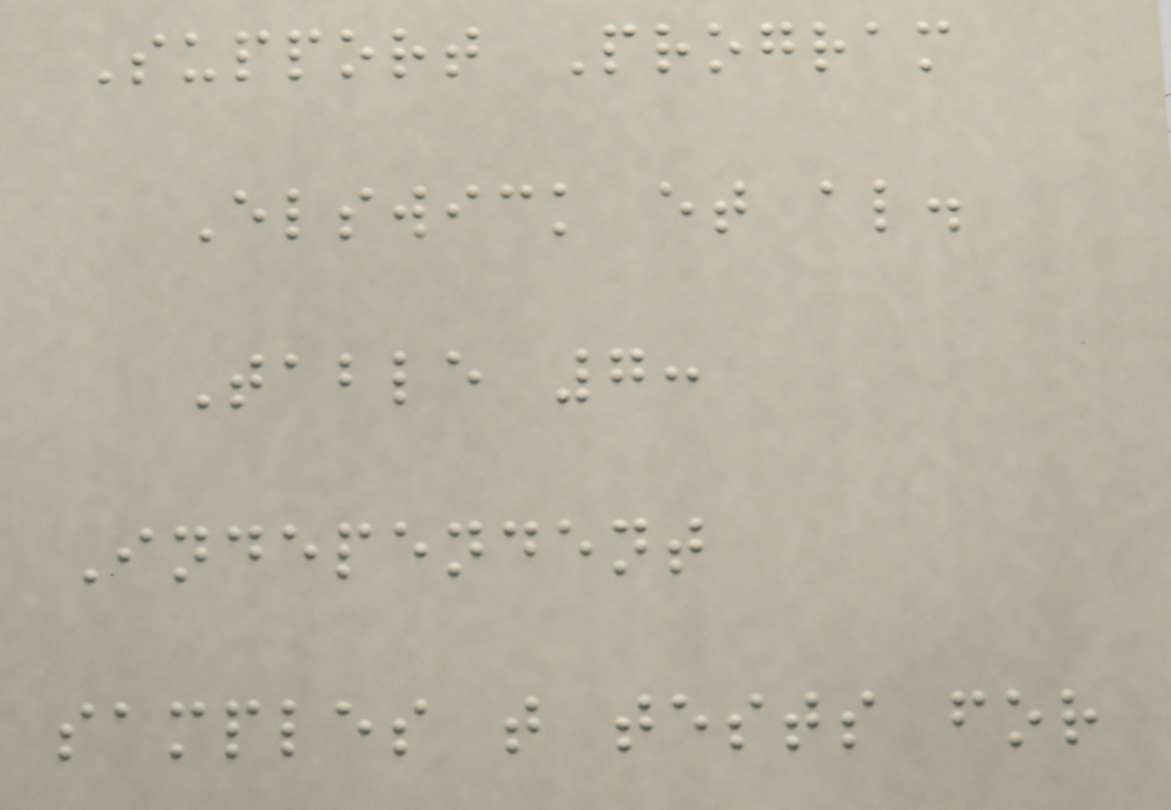Support Program
Elswick et al.
Table 7:
Independent
samples t tests for
